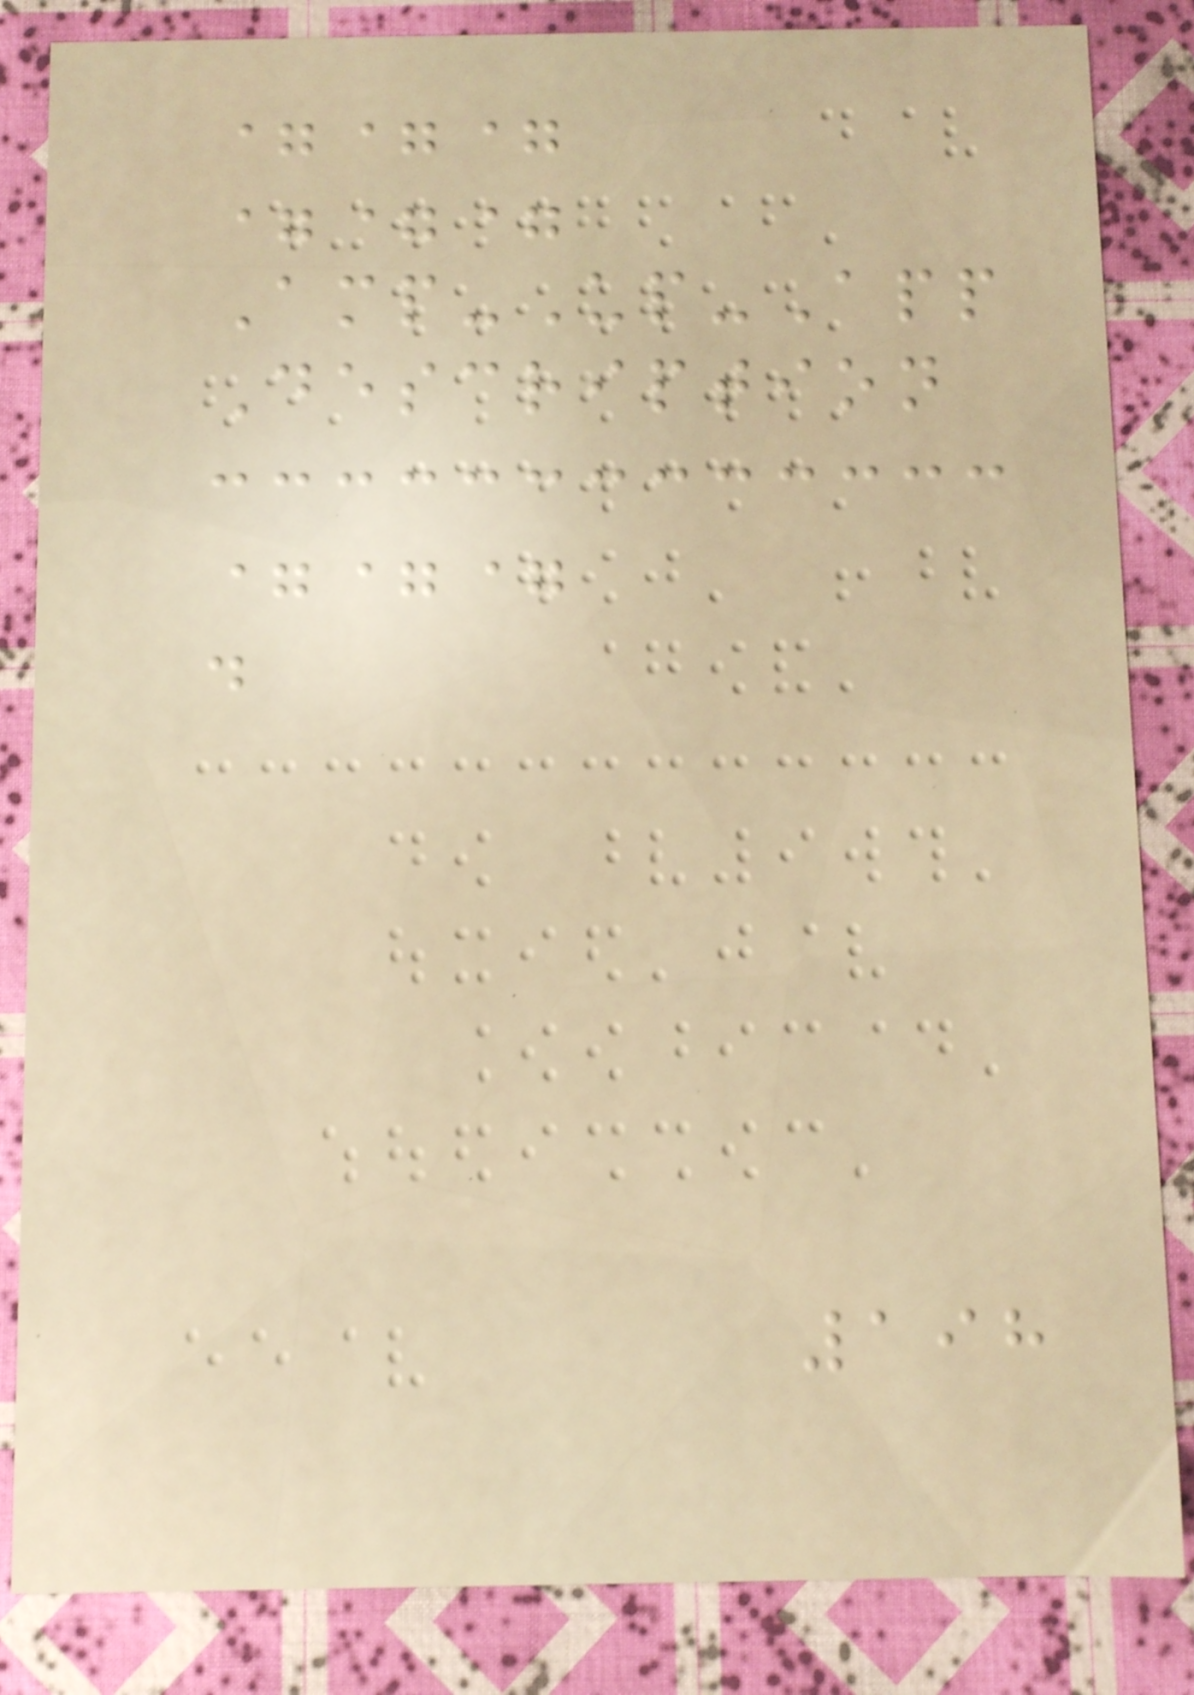===
===
Amp-Up-App
Description
===
.
198
